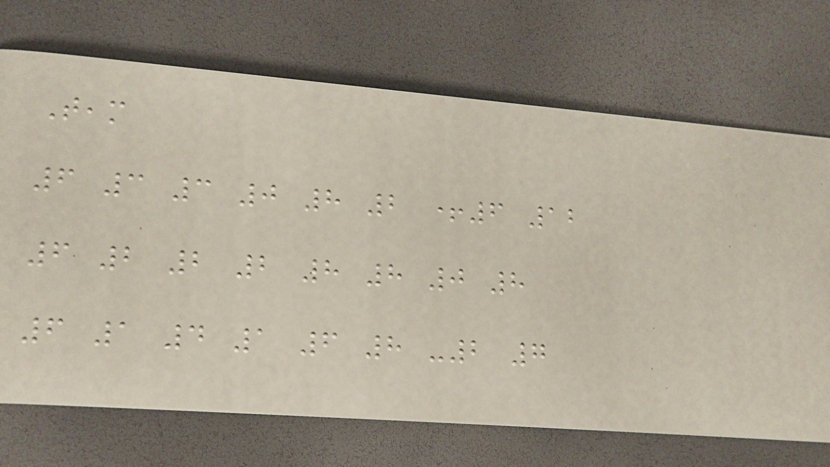Team
6 3 3 0 8 2 +6 12
6 2 2 2 8 8 0 8
6 1 4 1 6 8 -2 7
